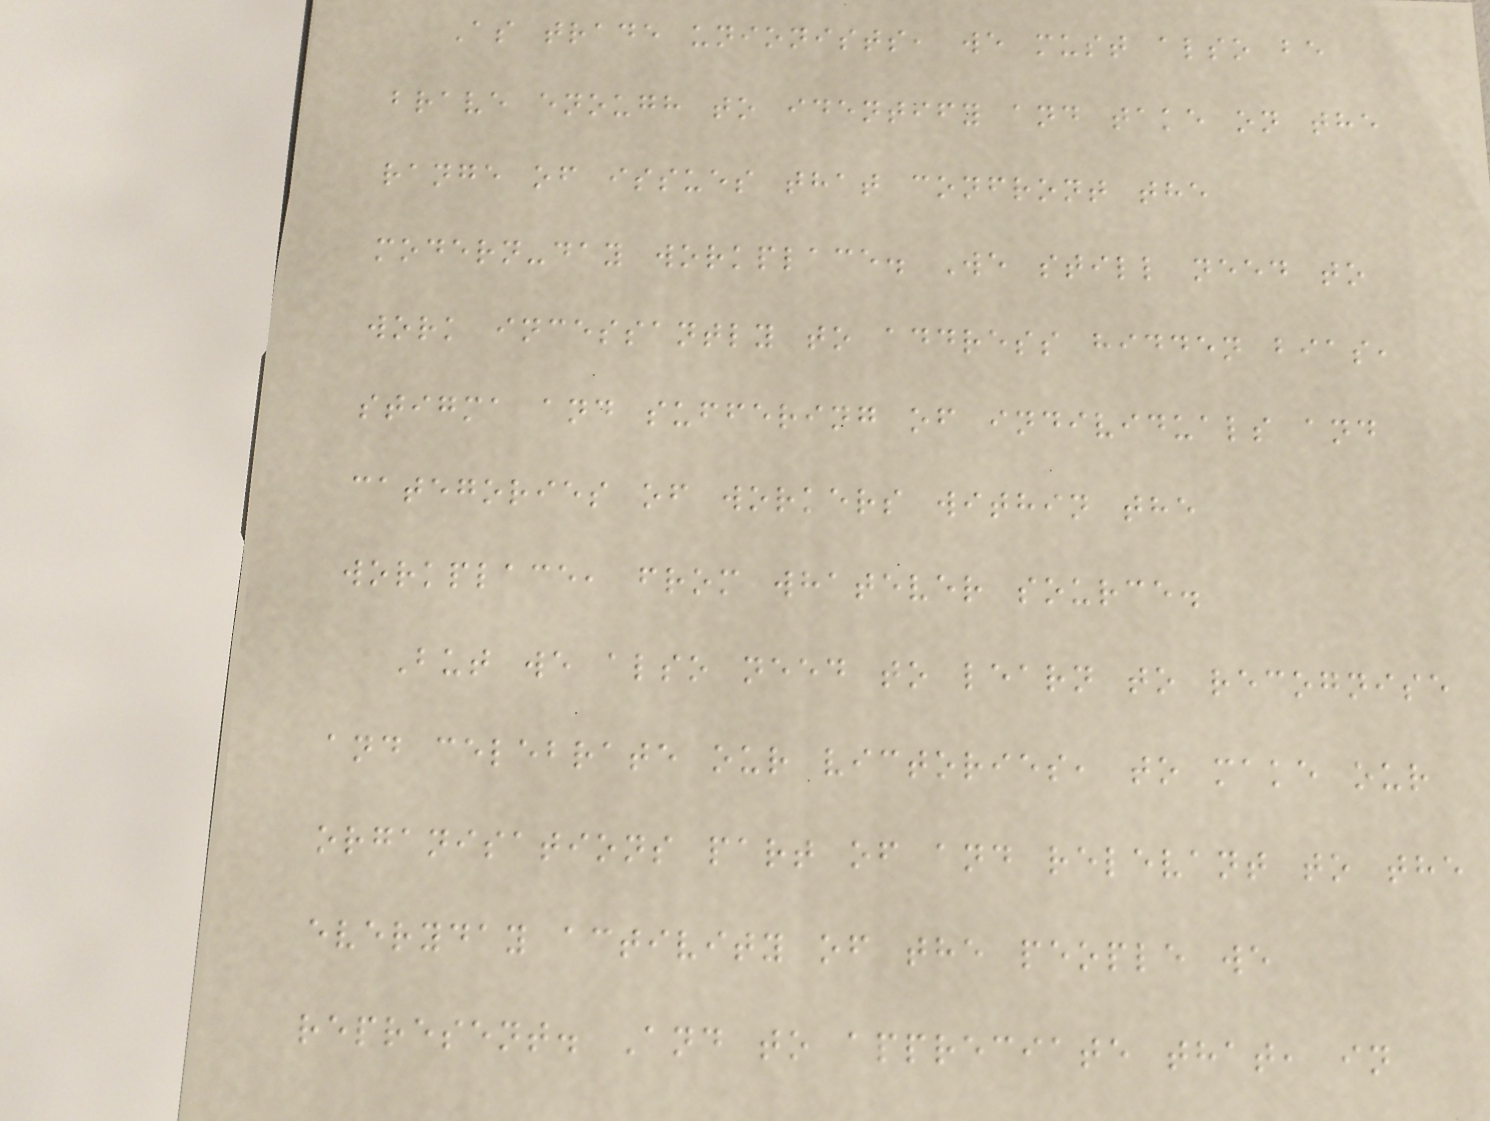As trade unionists, we must also be
brave enough to identify and take on the
range of issues that confront the
modern-day workplace. We still need to
work incessantly to address hidden bias,
stigma and suffering of individuals and
categories of workers within the
workplace, from whatever source.
But we also need to learn to recognise
and celebrate our victories, to make our
organisations part of and relevant to the
everyday activity of the people we
represent. And to appreciate that, in
